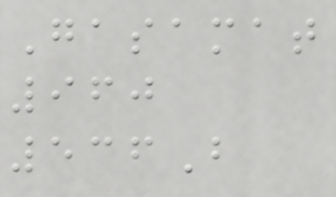Gasamat
960
536B
